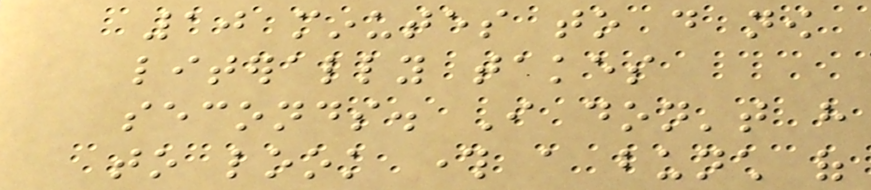10 minutes to do now
literally takes
seconds. I don't have
to look through a bunch of
